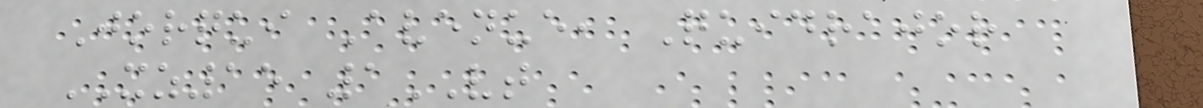Jorqui Avenue, Quidrajor
XZ15 1VT
